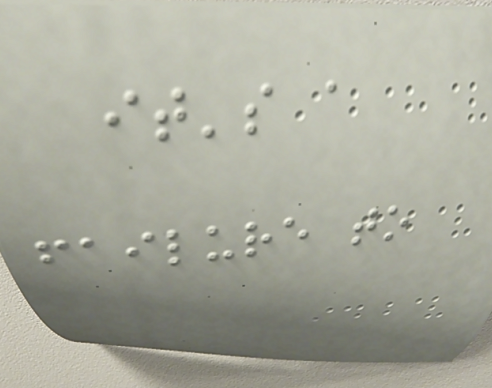it's a
failure to
